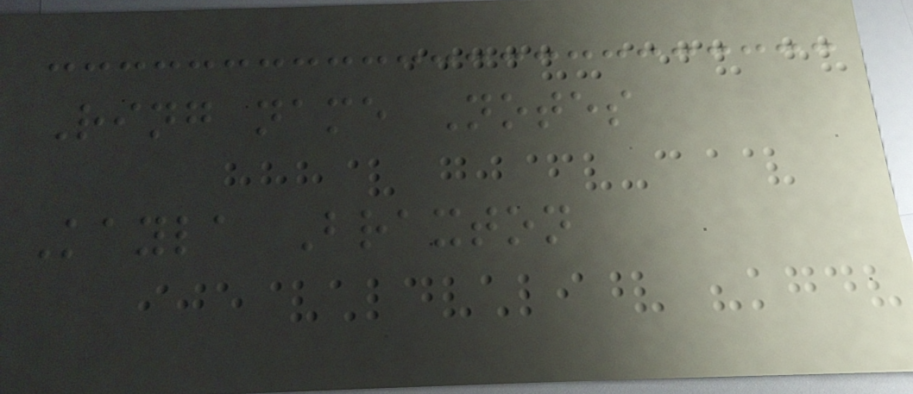Ring name Notes
Kayla Braxton
